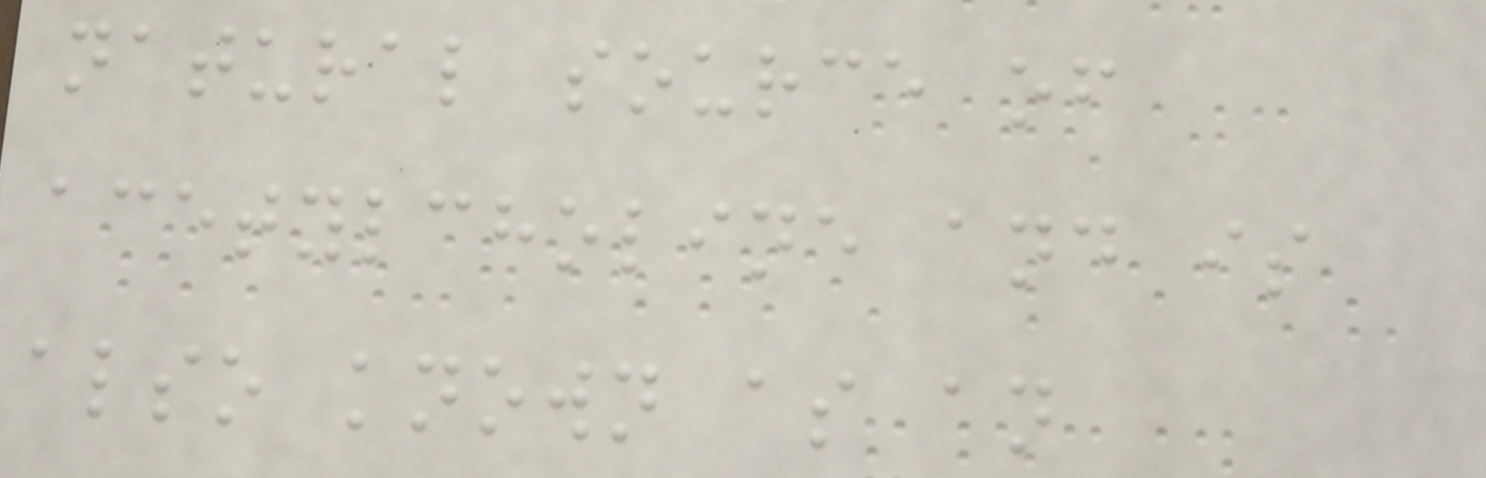natural source of
acetylcholine and is
also known as an
